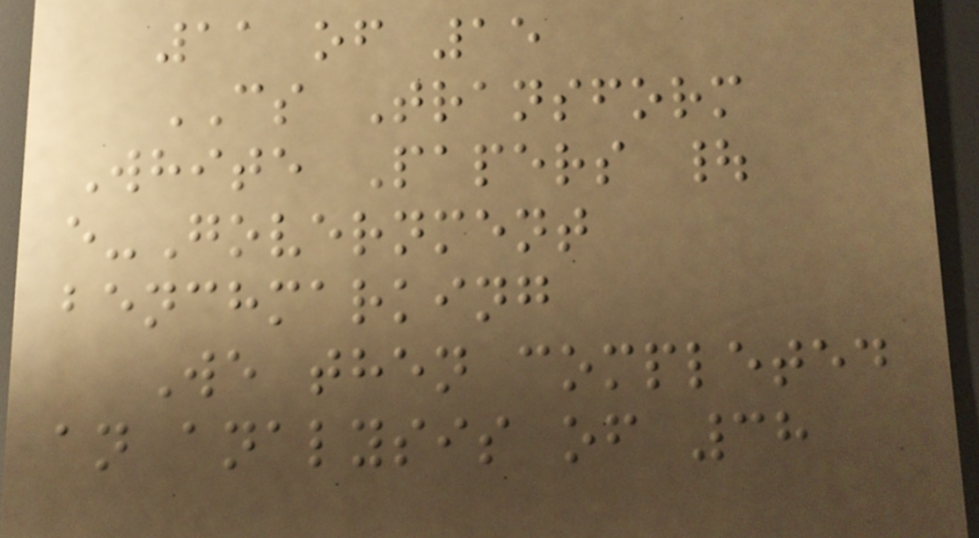11 of 15
CS Transform
White Papers |
e-Government
benchmarking
We then completed
an analysis of 38
